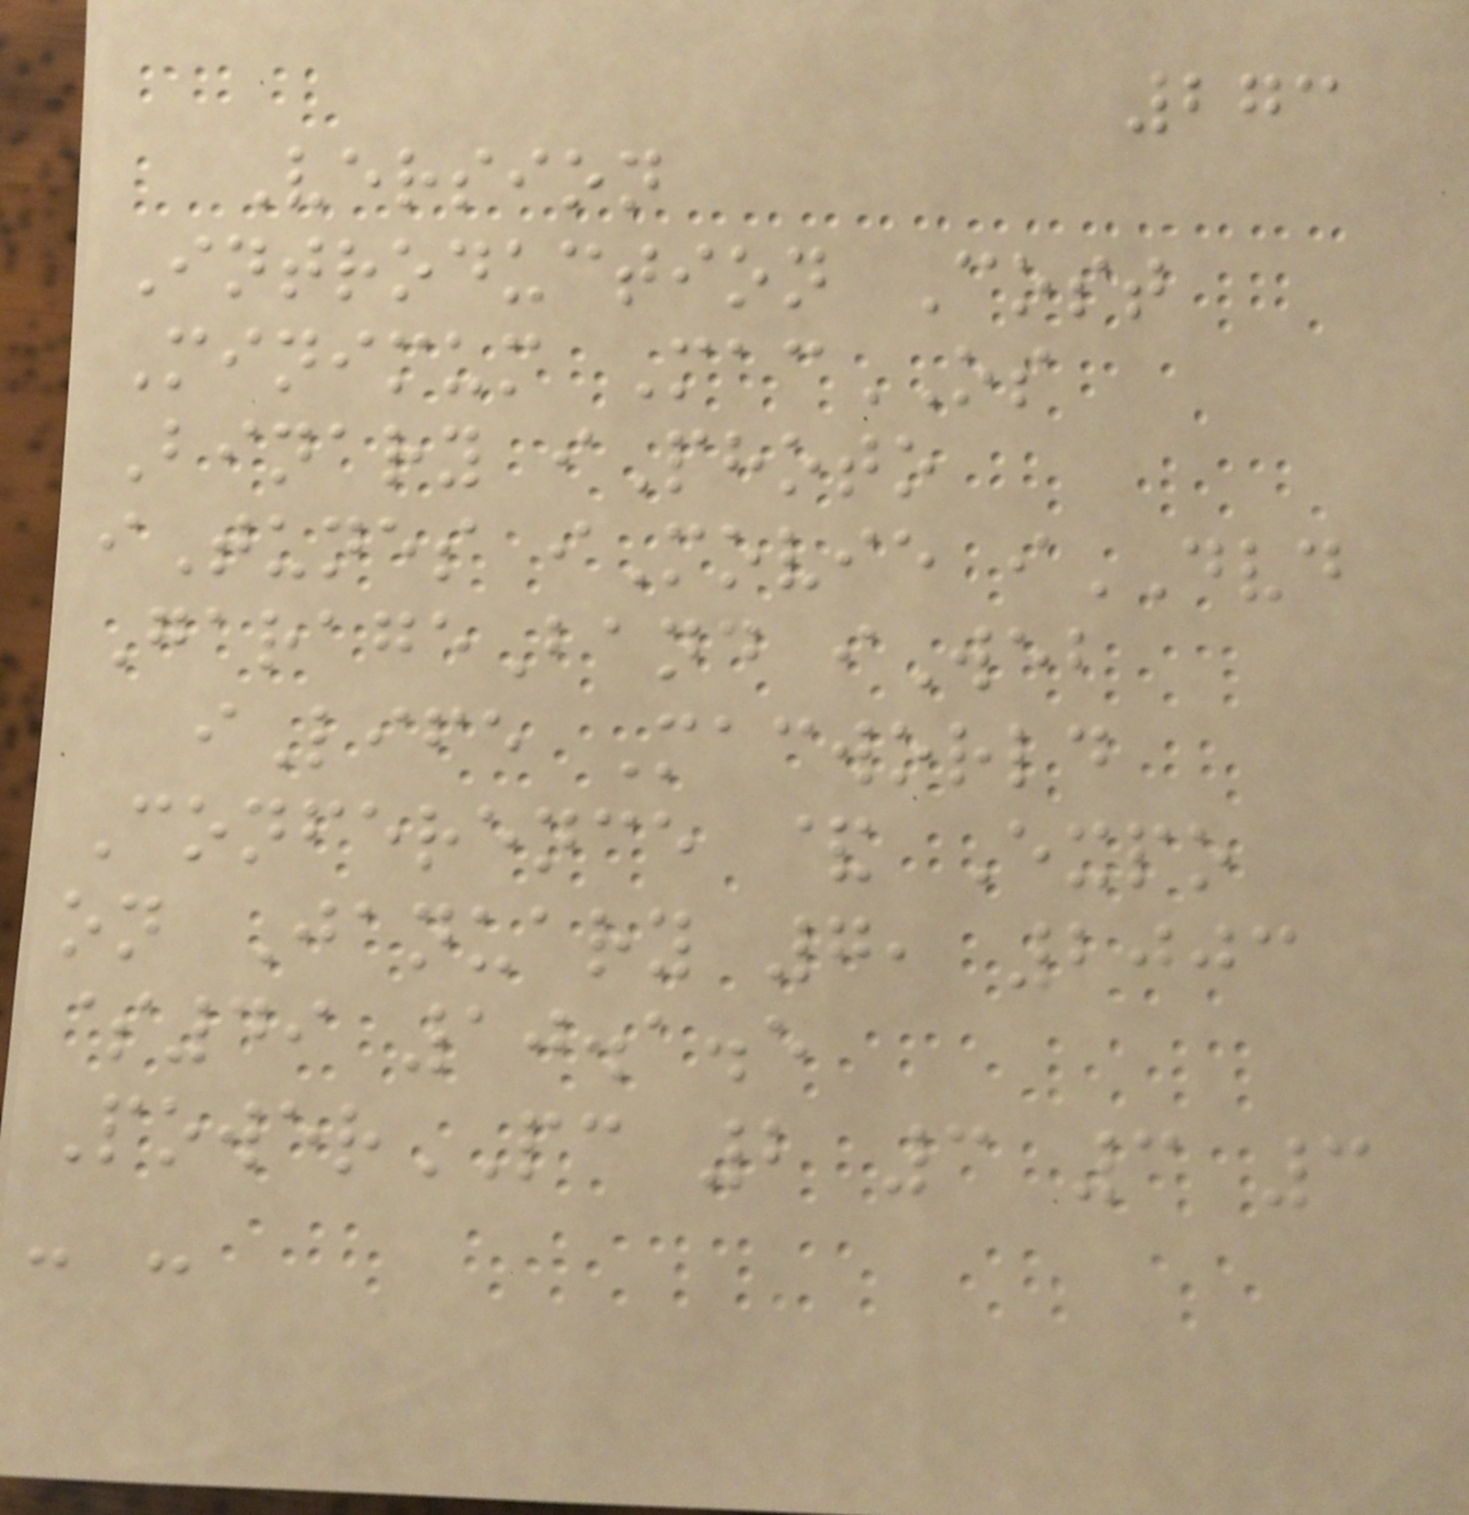273
Version
Introduction Cost
Minimum MacOS
Binary iPhoto
iTunes iMovie iDVD
GarageBand iWeb
iLife Macworld
Conference & Expo
on January 7, 2003
$49 10.1.5
PowerPC 2 3 3 3
- -
